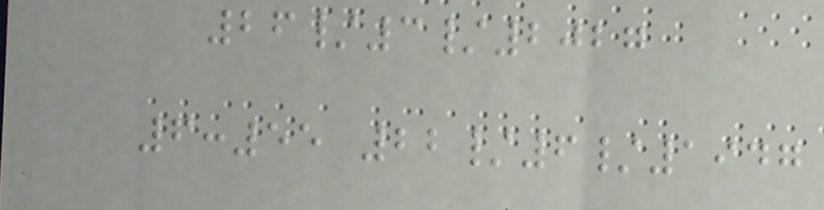26/3/2027
6:55 22/6/1947
